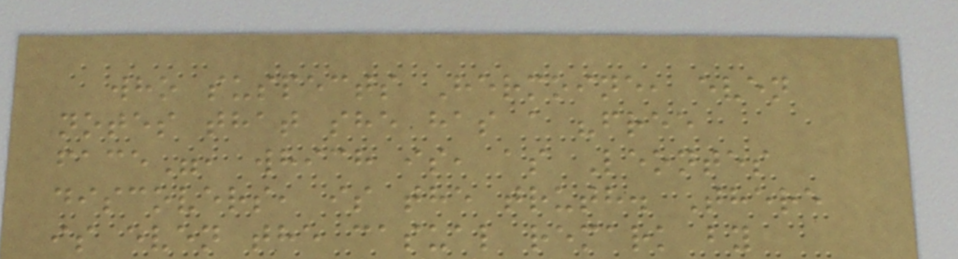who suspects Hermoine, even
notes that she has a "free
face", which is, as Leontes
discovers, is the truth. There
is even the casual remark by
